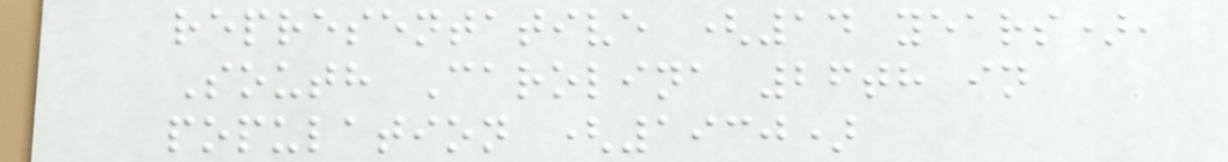representative (14 years),
South Carolina 26th in
population (1930)
